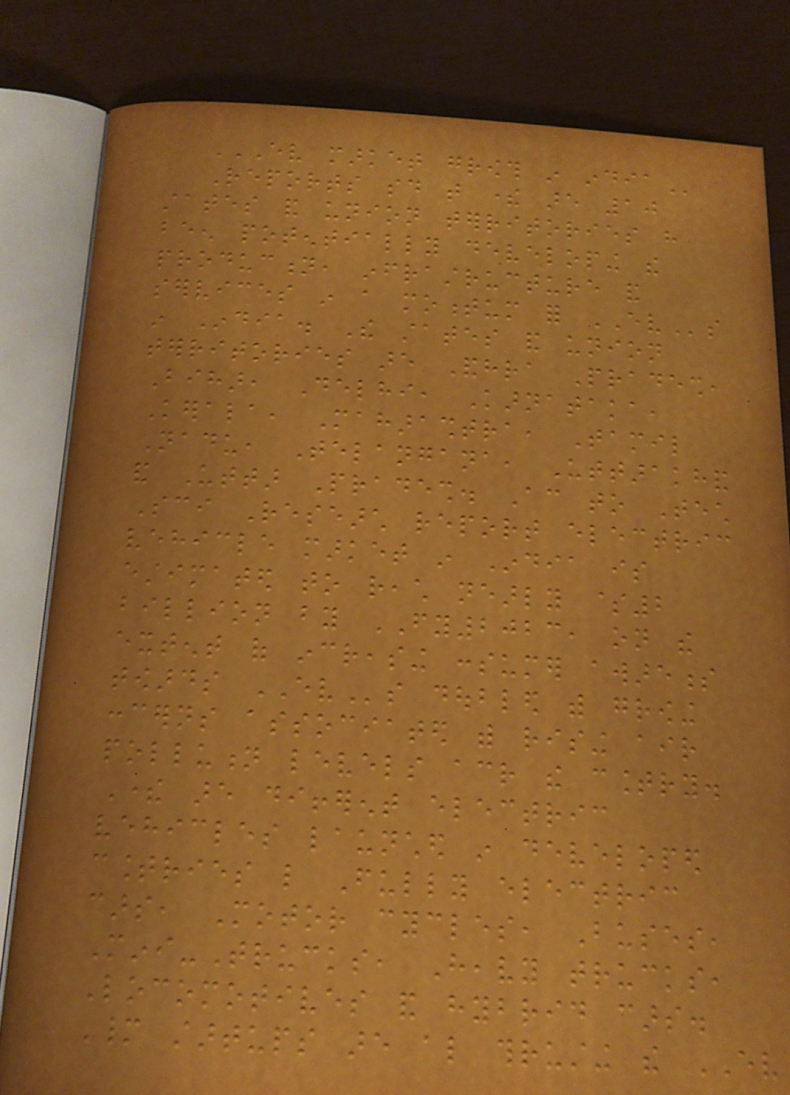EV MARKET GROWTH IN INDIA
Reports said that there are 10
states and union territories have
been potentially developing the
production, infrastructure and
services in a momentum for EVs
in India. The states and union
territories are Andhra Pradesh,
Bihar, Delhi, Karnataka,
Kerala, Maharashtra, Tamil
Nadu, Telangana, Uttarakhand
and Uttar Pradesh. According to Tech
Sci Research report electric
vehicle market in India is
estimated to reach nearly $2
billion by FY2023, on the
extent of increasing consumer awareness
towards EVs doubled with growing
concerns associated with rising air
pollution levels across the country.
There are different electric
vehicles launched in developed
countries like Fully electric
cars, Motor cycles, Buses,
Mini-Trucks, Heavy trucks,
Locomotives and hybrid cars.
Many startups are also thrusting the EV
